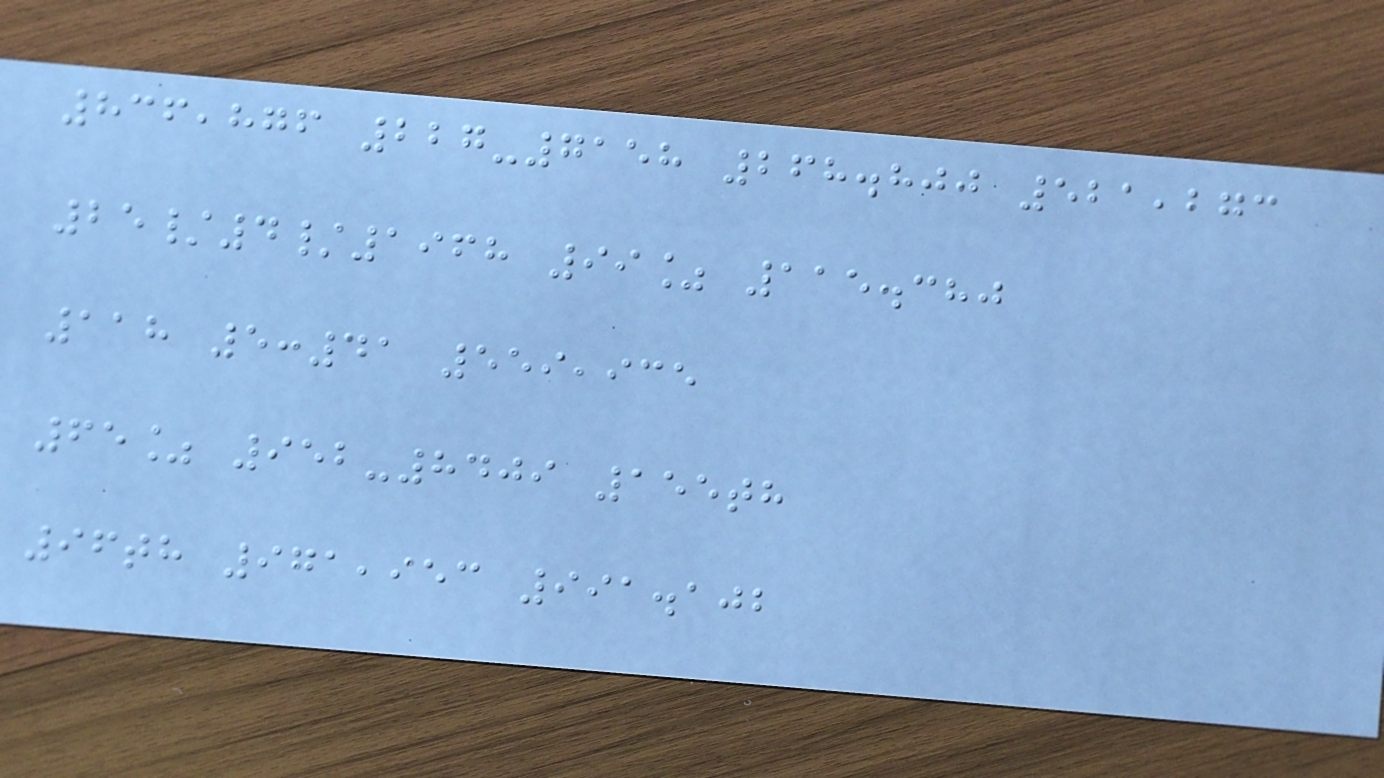836,876 227-7158 268.800 521,273
25/4/1968 99% 115.380
118 5:41 559,935
65% 952-8409 155th
96th 971,953 991.102
